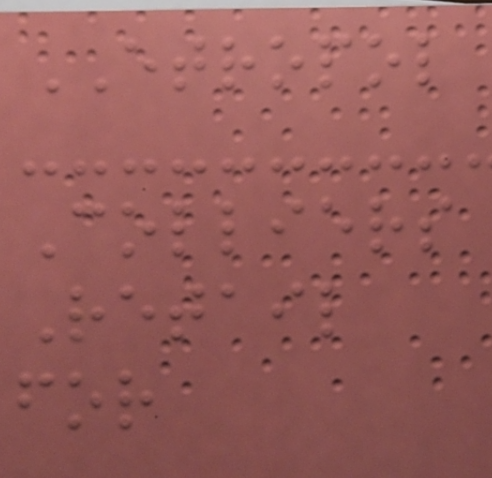ETROPOL
Colliers
Retail
for
